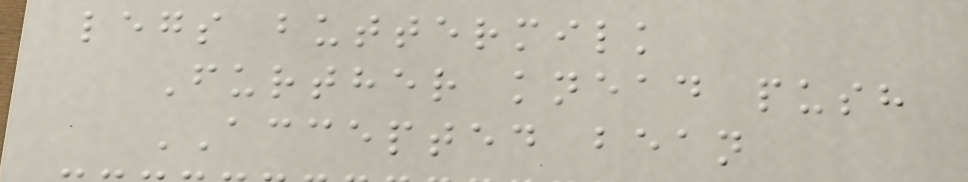legs buttermilk
Further knead push
ACCEPTED bean
